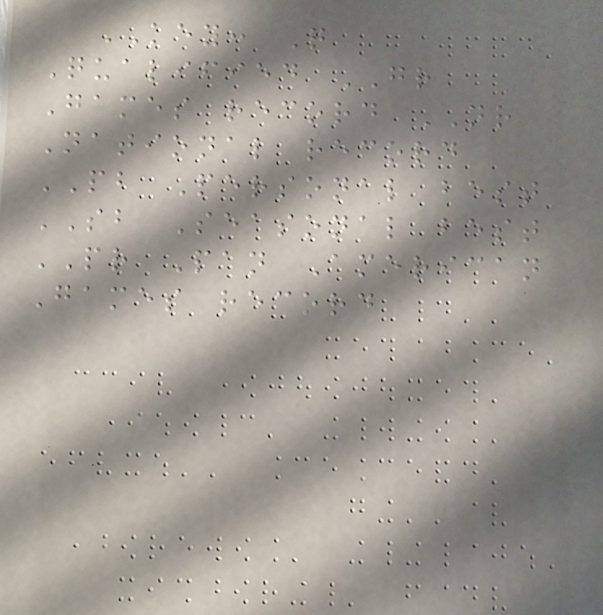KEY: Q
Qualified GR
Games record NR
National record
PB Personal best
SB Seasonal best
PR Pan American
Games record
